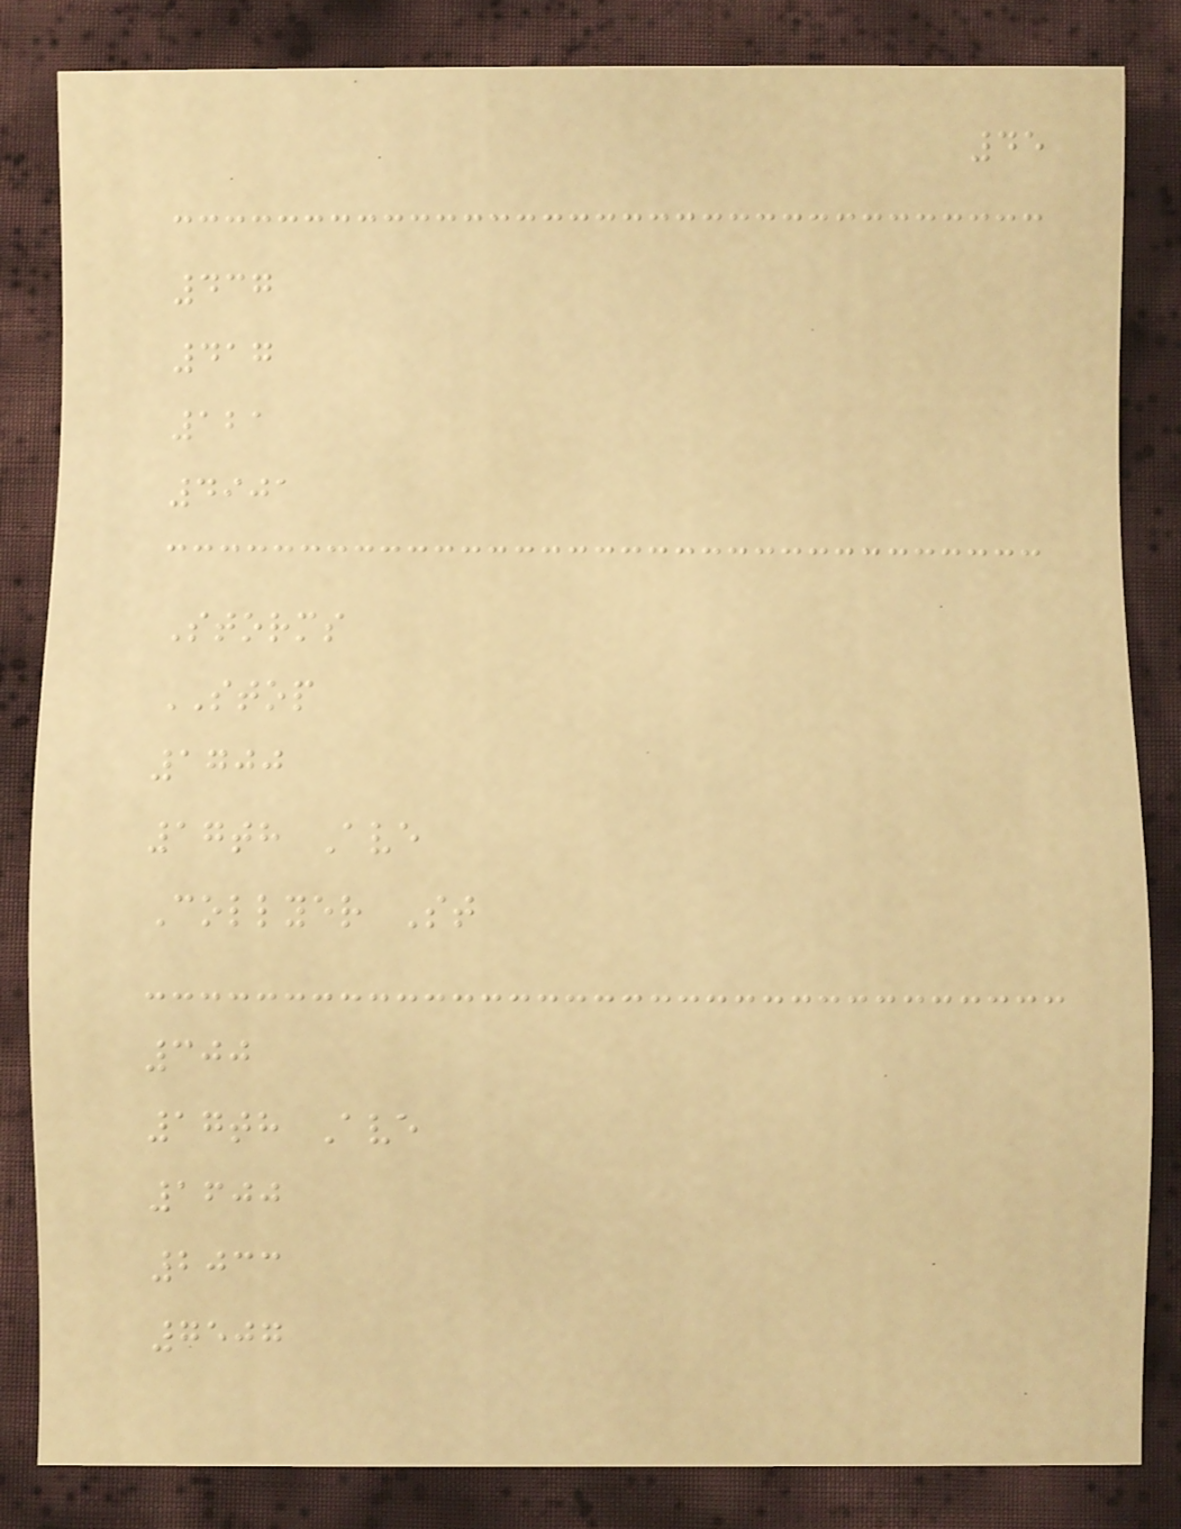45
437
417
121
4901
Storms
STOP
1700
17th Ave
Collyer St
300
17th Ave
1600
2033
7507
